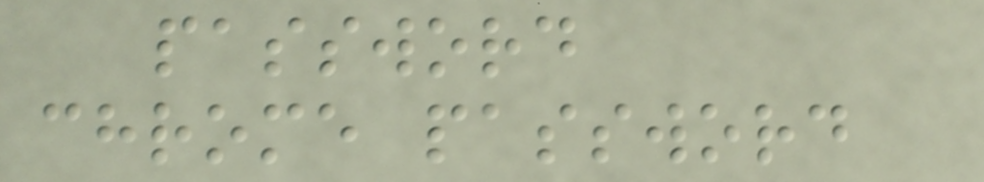password
chrome password
